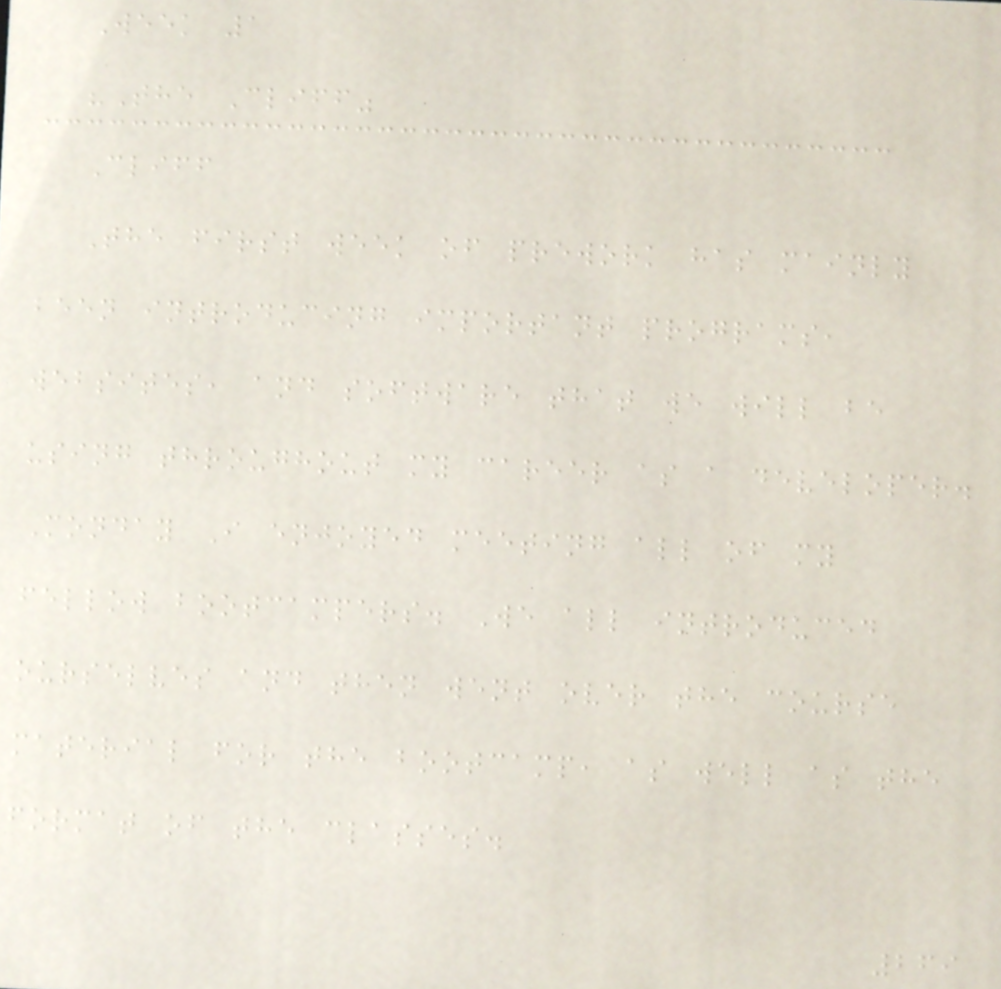Week 1
"The Cliff"
Cliff
The first week of prework has mainly
been introducing important programs,
websites, and software that we will be
using throughout my career as a developer.
Monday I enjoyed meeting all of my
fellow bootcampers. We all introduced
ourselves and then went over the course
material for the bootcamp, as well as the
format of the classes.
269
